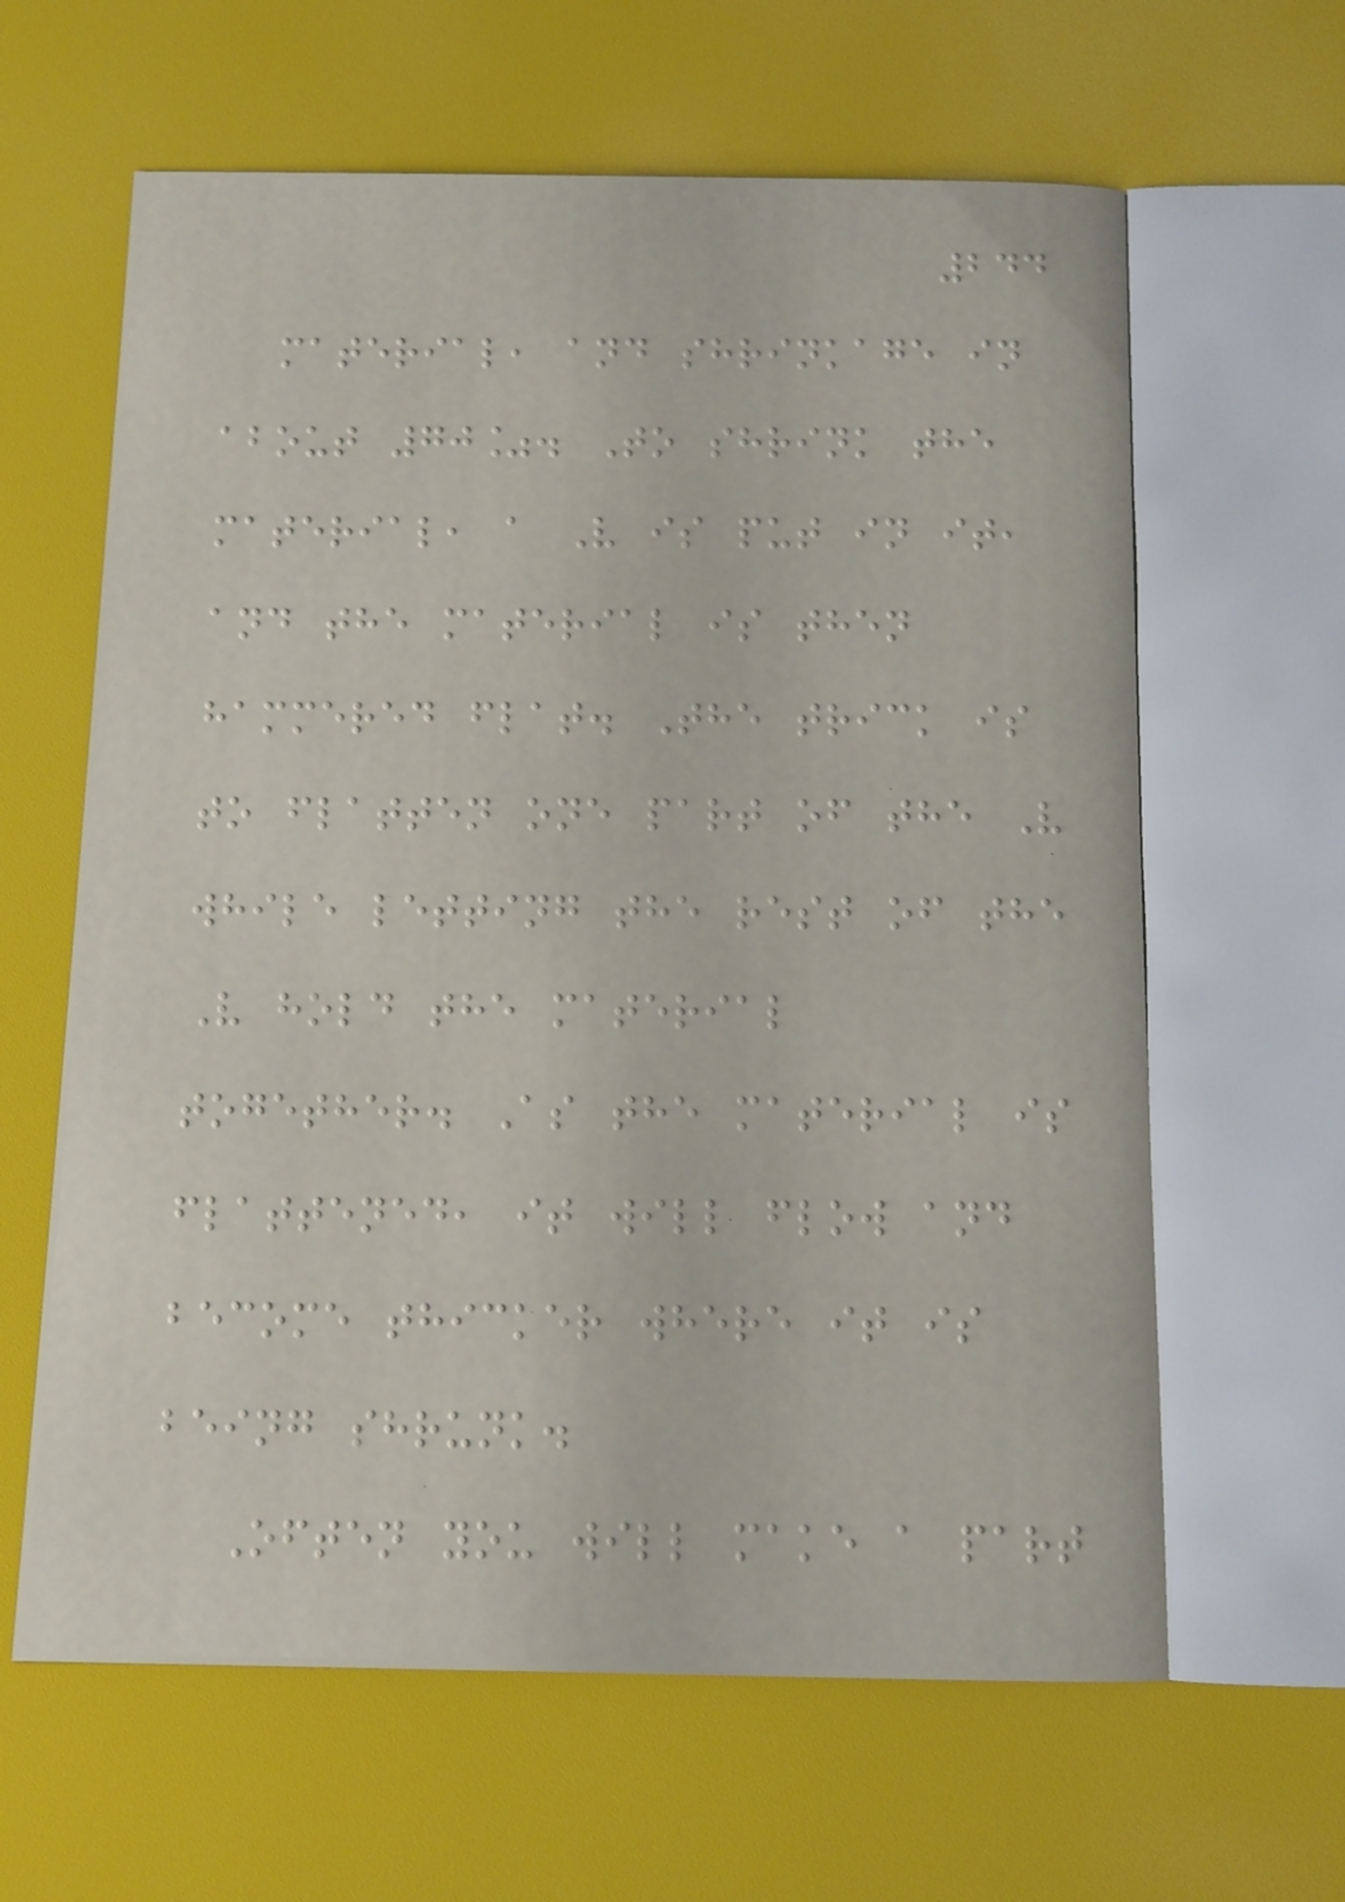244
material, and shrinkage in
about 70%. To shrink the
material, a V is put in it,
and the material is then
hammered flat. The trick is
to flatten one part of the V
while letting the rest of the
V hold the material
together. As the material is
flattened, it will flow and
become thicker where it is
being shrunk.
Often you will make a part
